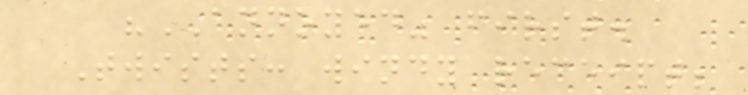"ANNOYED" first.
Twists: windy receipt;
